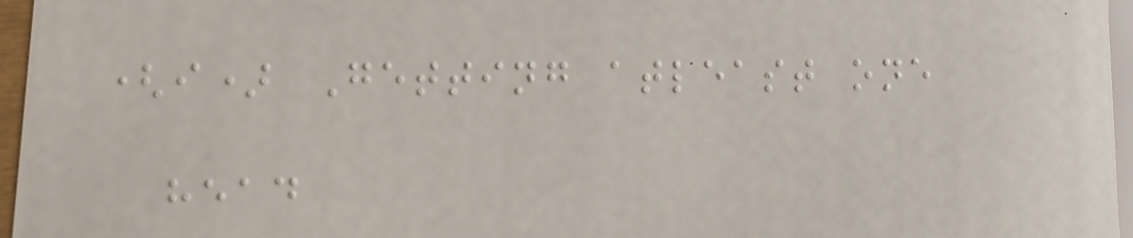(i) Getting atleast one
head
